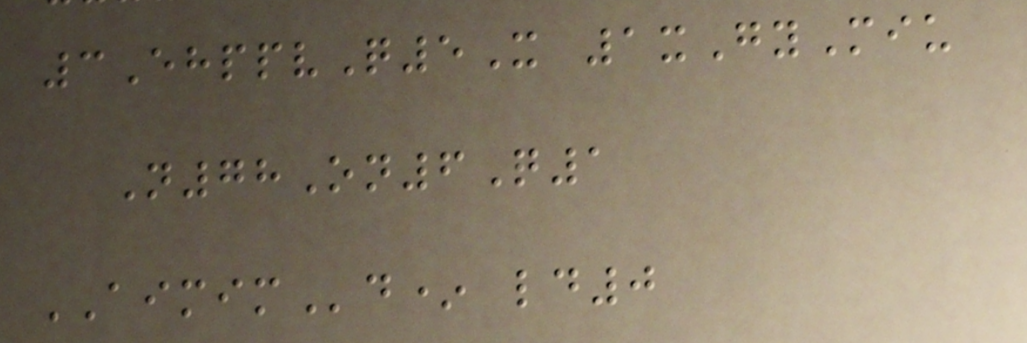3EhppvQ5X 1xGyMiu
N78On6Q1
AIMIMd* ld0
